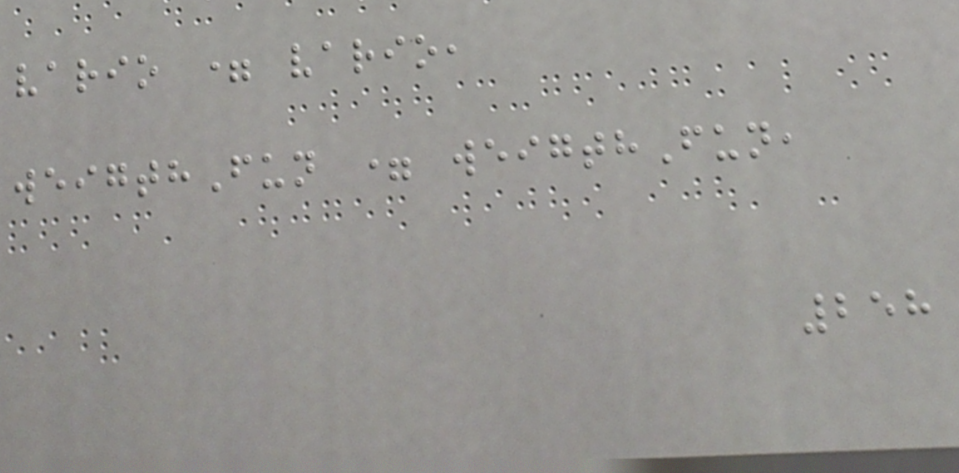vario = vario,
weigthFun = weigthFun,
258
